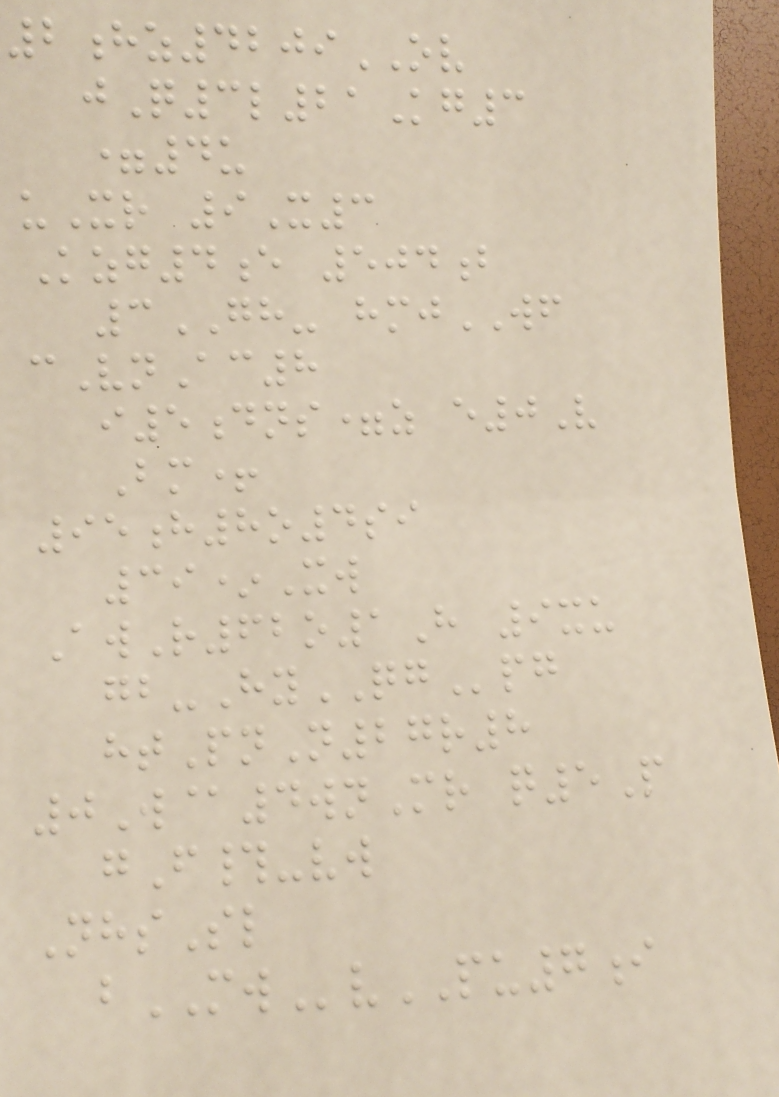2hz4209OV
jQ3l21Kg3
=4u
uXr 9X3
Kzg4e 504b
3GH- hmjWF
cVnAc8
i5dns=z e0V
Bm+
95h8o4si
39*Xw
AwR62o1H 9xu
gb-HyQGpg
htPnN27r8
0W@4wnMr q5P
gF#-vw
NhsSl
bMWvPU7i
